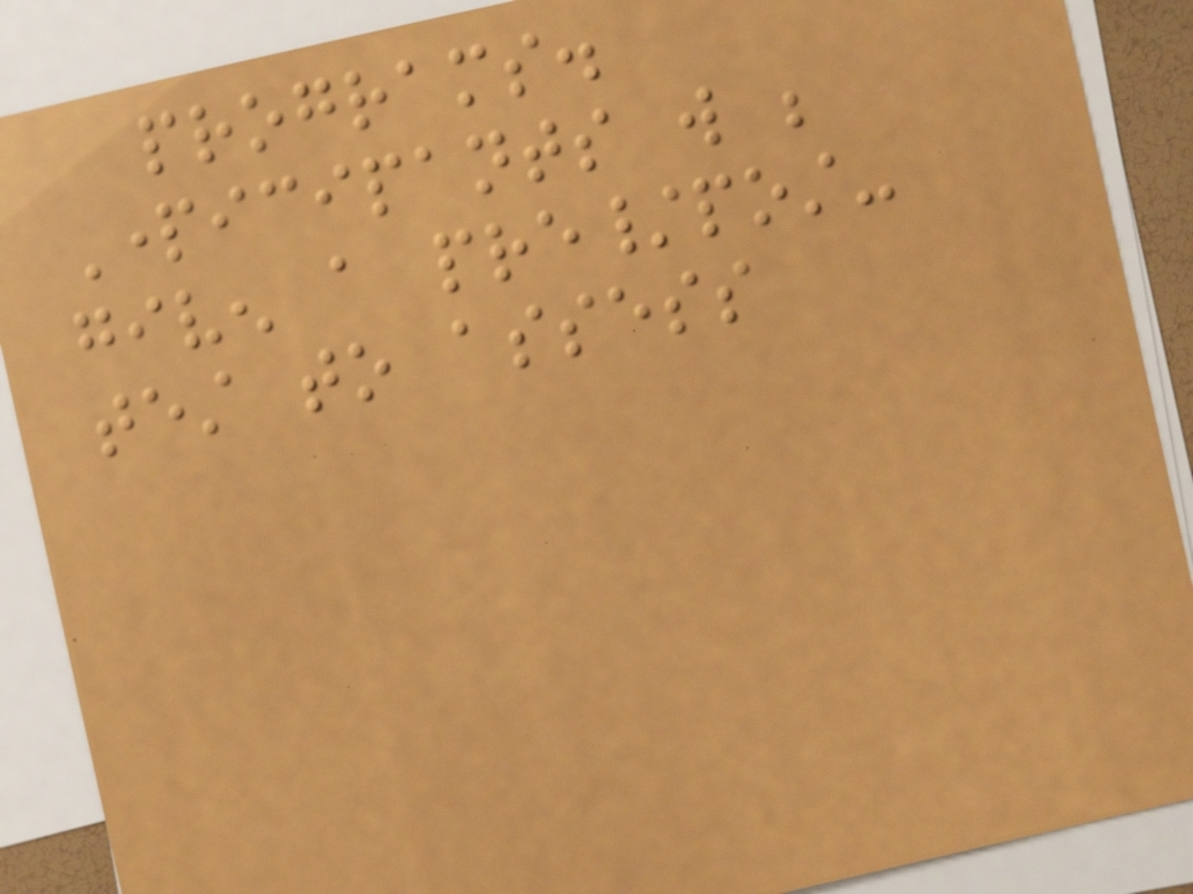programs.
Participants will be
given a pre/post-
test to assess
